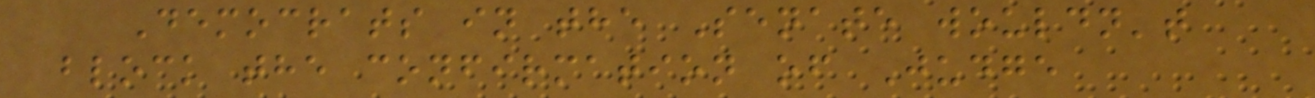Democrats in the Senate wouldn't
block the confirmation of Judge
